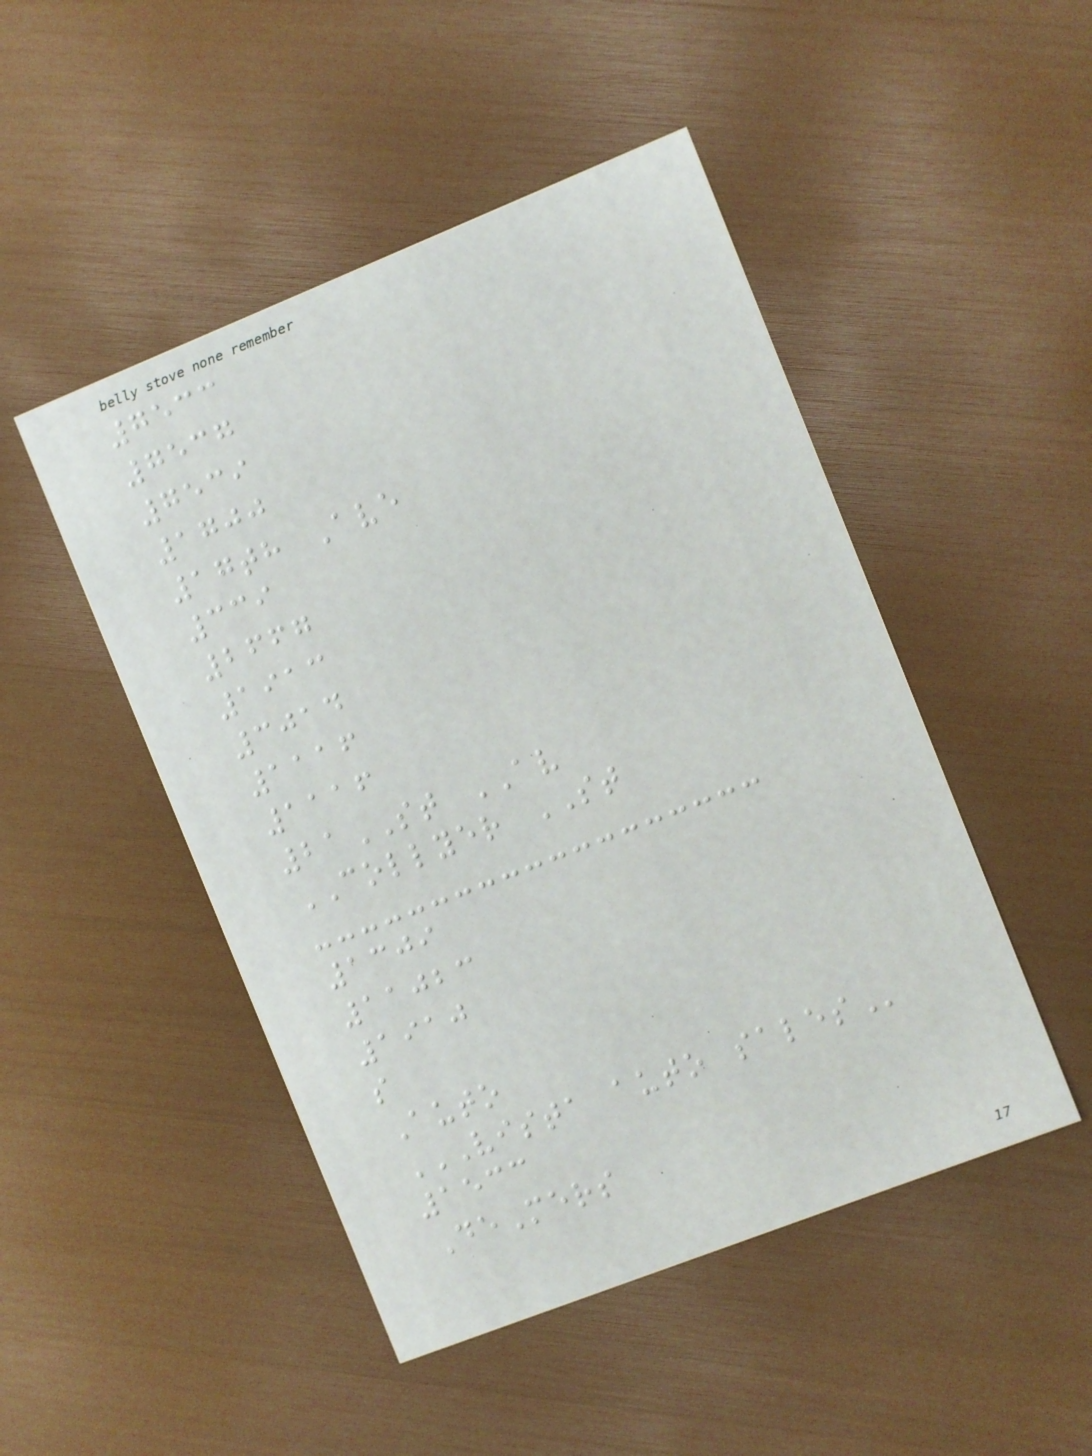7533
7537
7539
1700
17th Ave
339
2667
1913
3014
1116
1116
21ST AV
COLLYER ST
1309
11023
1910
s
Auto
VISTA AUTO SALES
1533
DeMers
